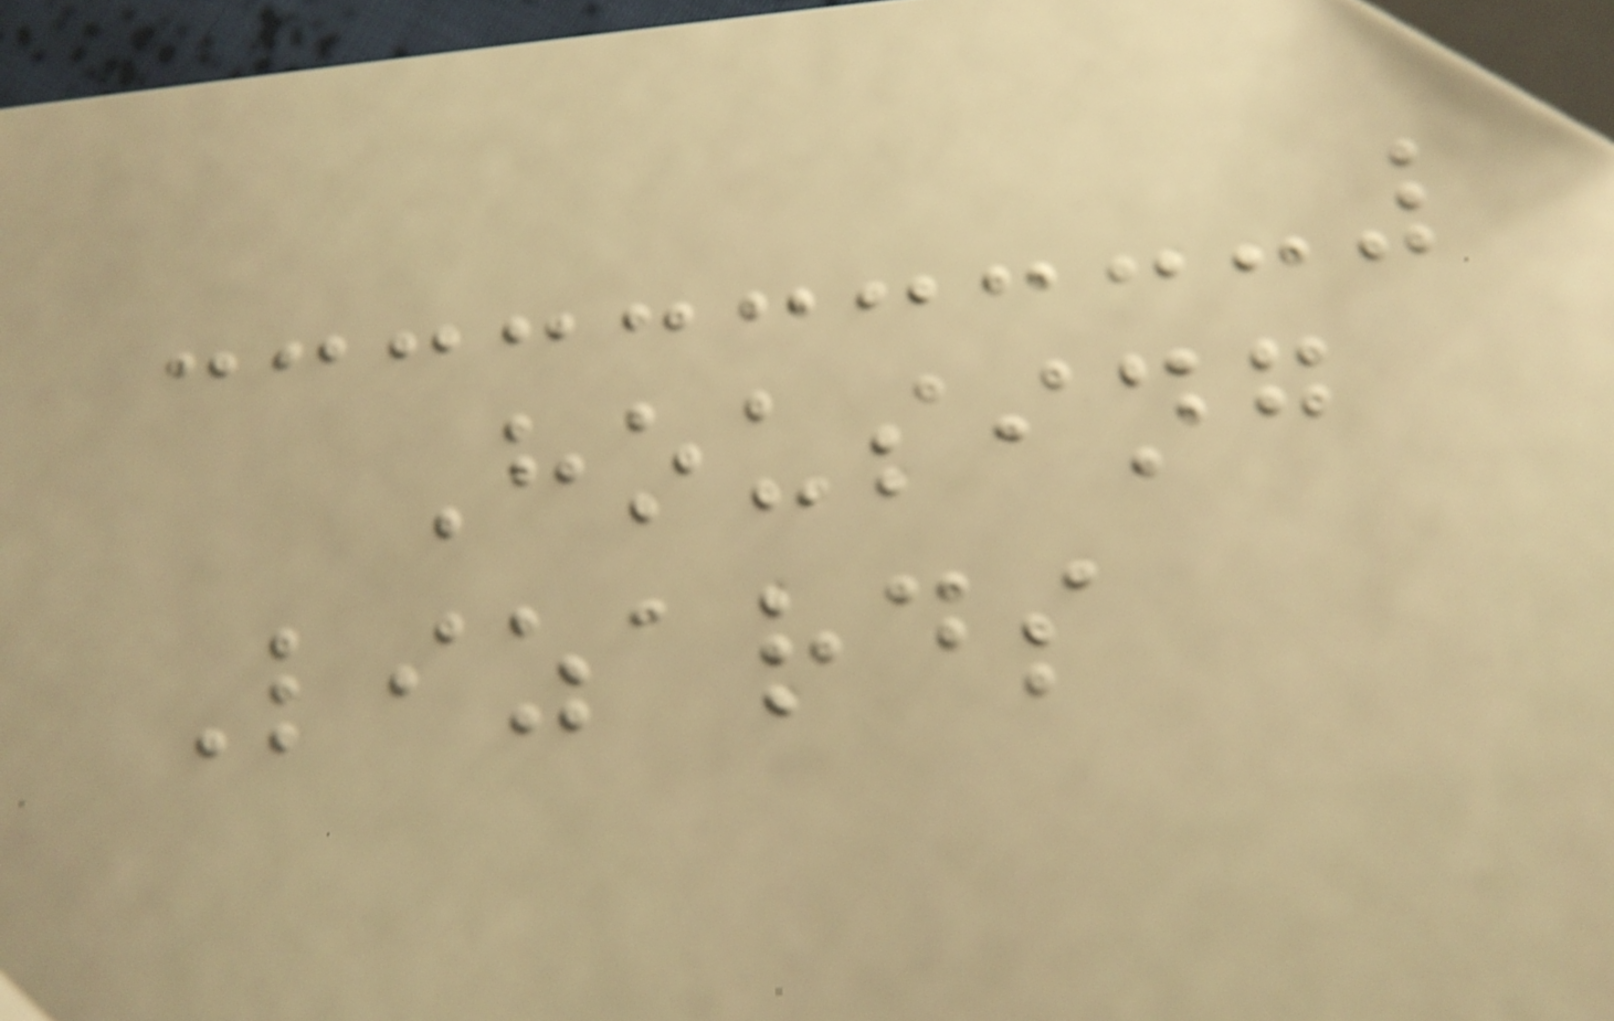Housing
Lizards
